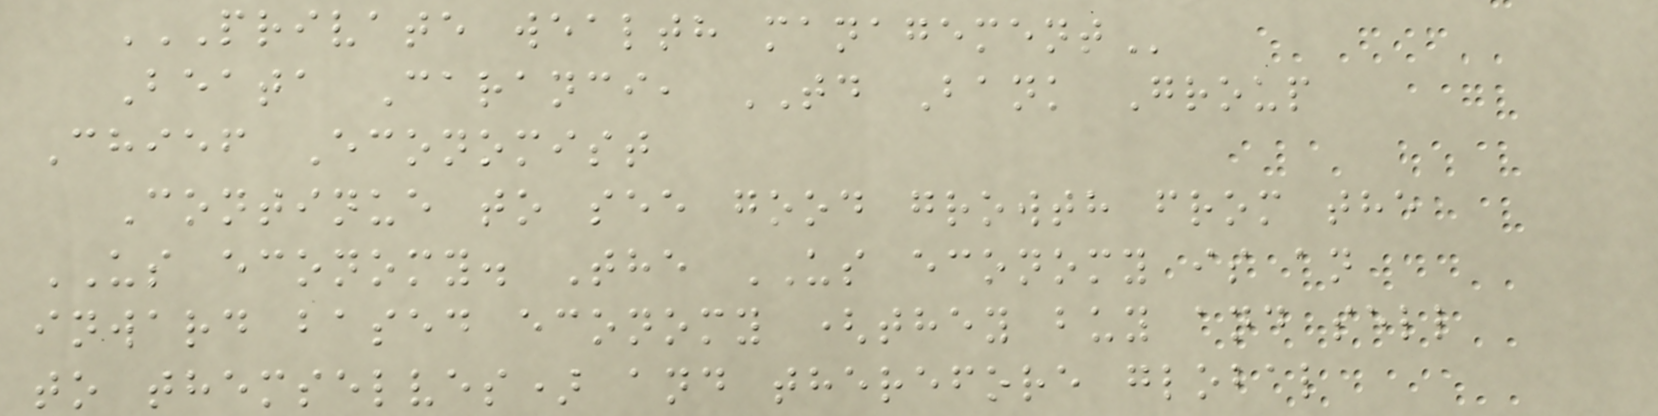PRIVATE WEALTH MANAGEMENT
Beata Caranci, TD Bank Group
Chief Economist
Continue to see good growth from the
US economy. The US economy is an
inward based economy (they buy and sell
to themselves) and therefore global
